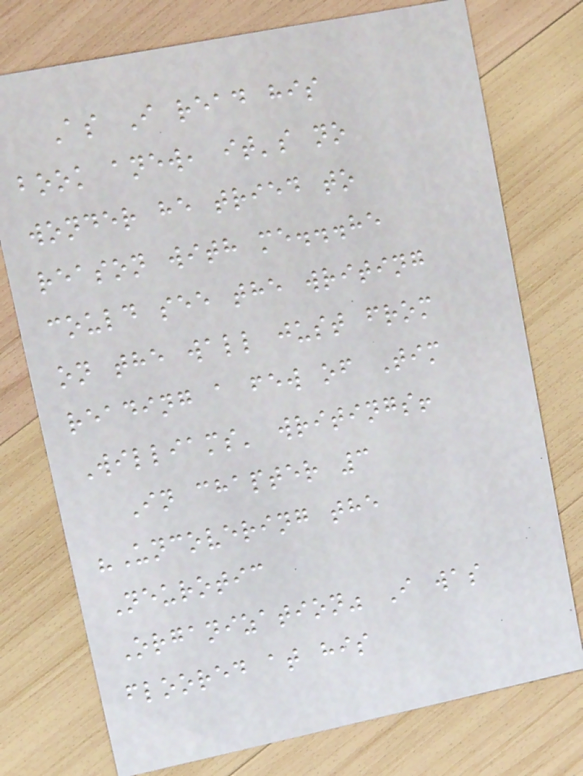As I read his
book anew, it's no
wonder he tried to
reason with me...he
could see the writing
on the wall just from
reading a few of Tim
Williams' writings!
In chapter 3
"Uncovering the
Neurotic
Organization" I was
floored at his
